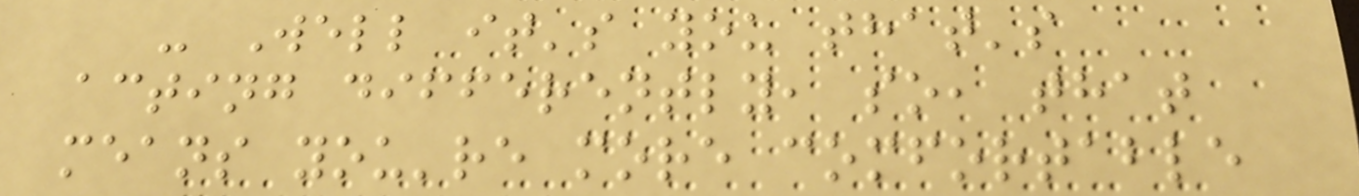- Well it's you that's
acting differently, so, that
means you're more comfortable
